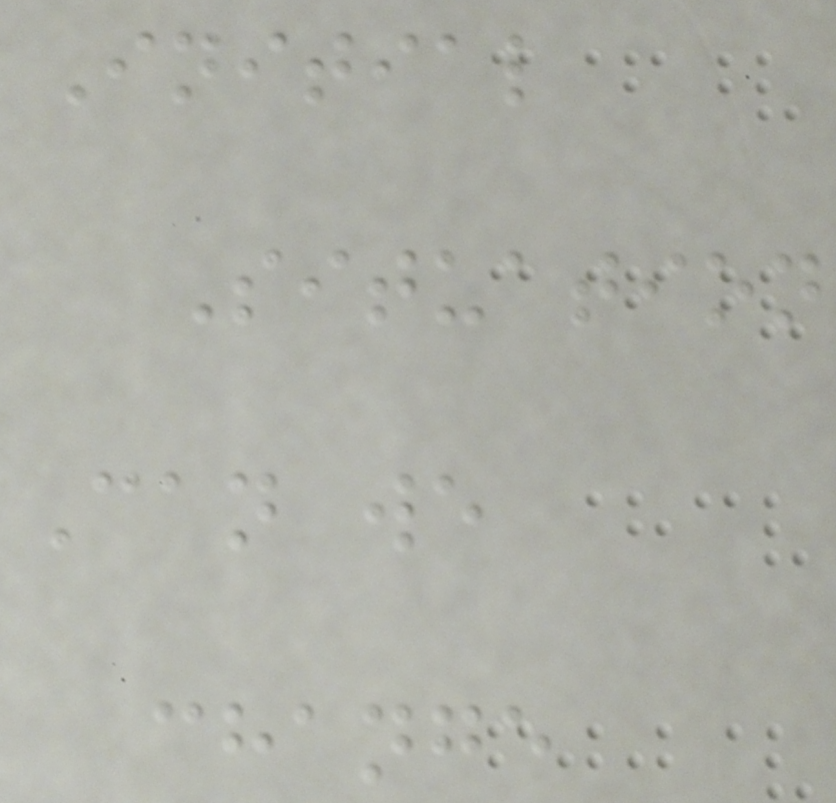Initial
Situation
Can we
change
